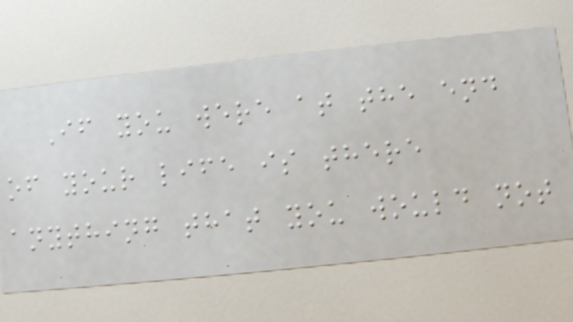If you were at the end
of your life is there
anything that you would not
